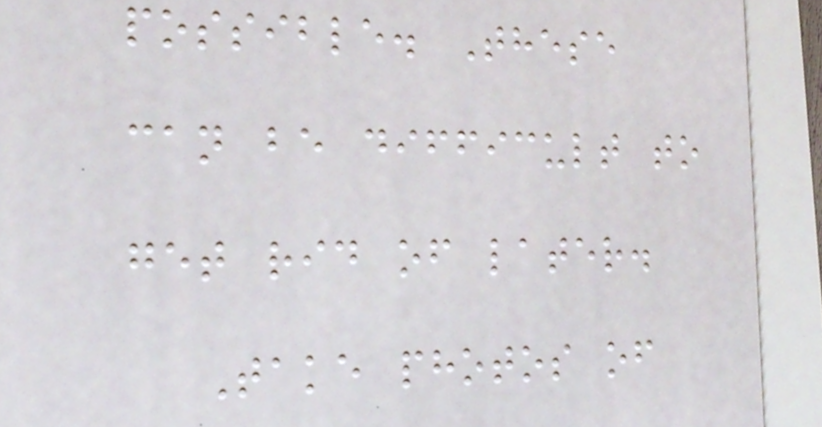possible. These
can be difficult to
get rid of later.
Take photos of
